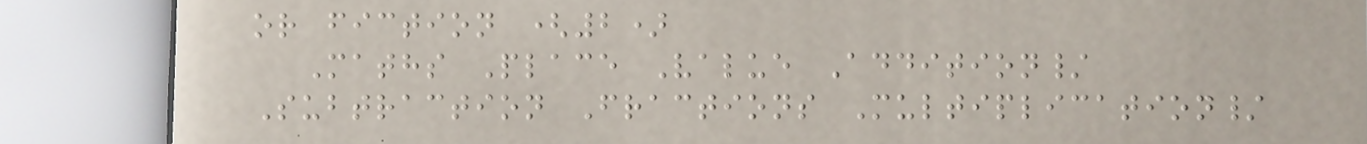or fiction (2)
Maths Place Value Addition/
Subtraction Fractions Multiplication/
